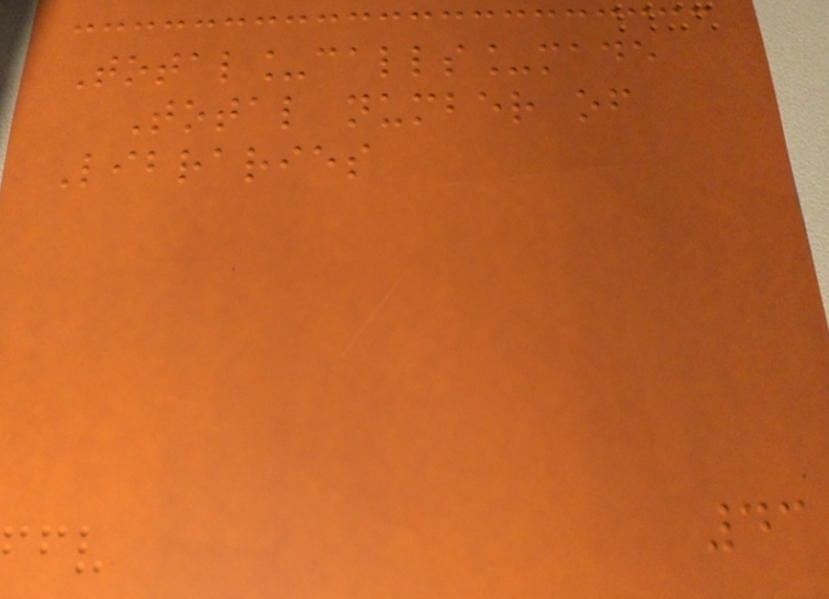Total_calls_made
Total number of
Libraries
43
